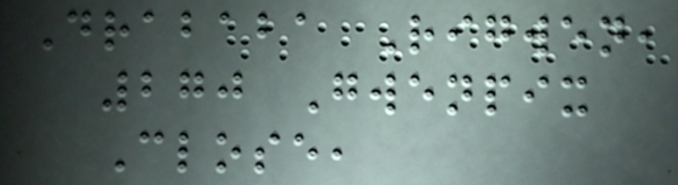Drababa Rigwen,
270 Gwenpix
Close,
